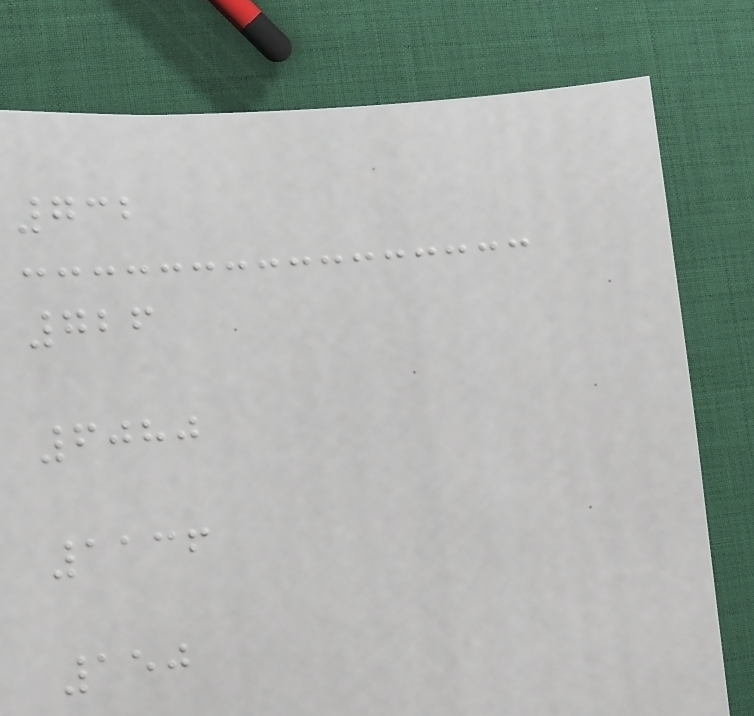732
726
6080
1136
150
